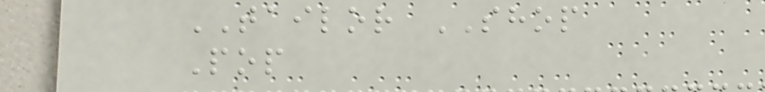TAILOR SHOP
Pop
